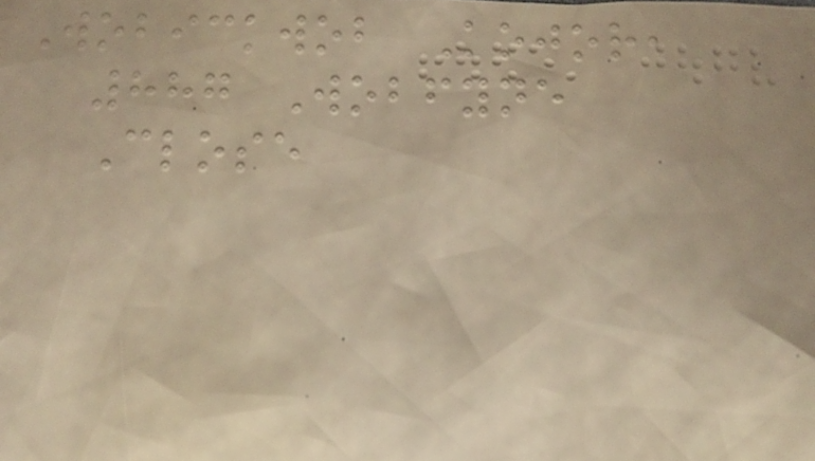Wobickwob Kojor,
887 Wobfyne
Close
